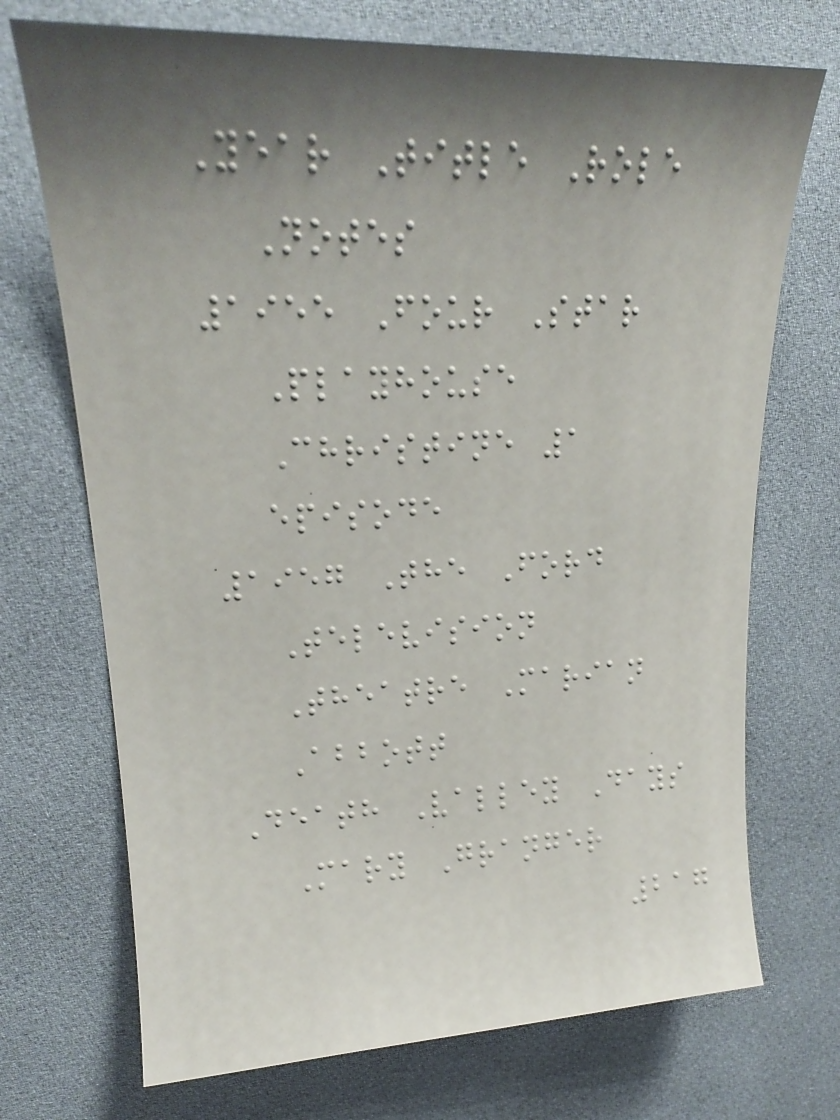Year Title Role
Notes
1955 Four Star
Playhouse
Christine 1
episode
1957 The Ford
Television
Theatre Marian
Abbott
Death Valley Days
Mary Granger
217
